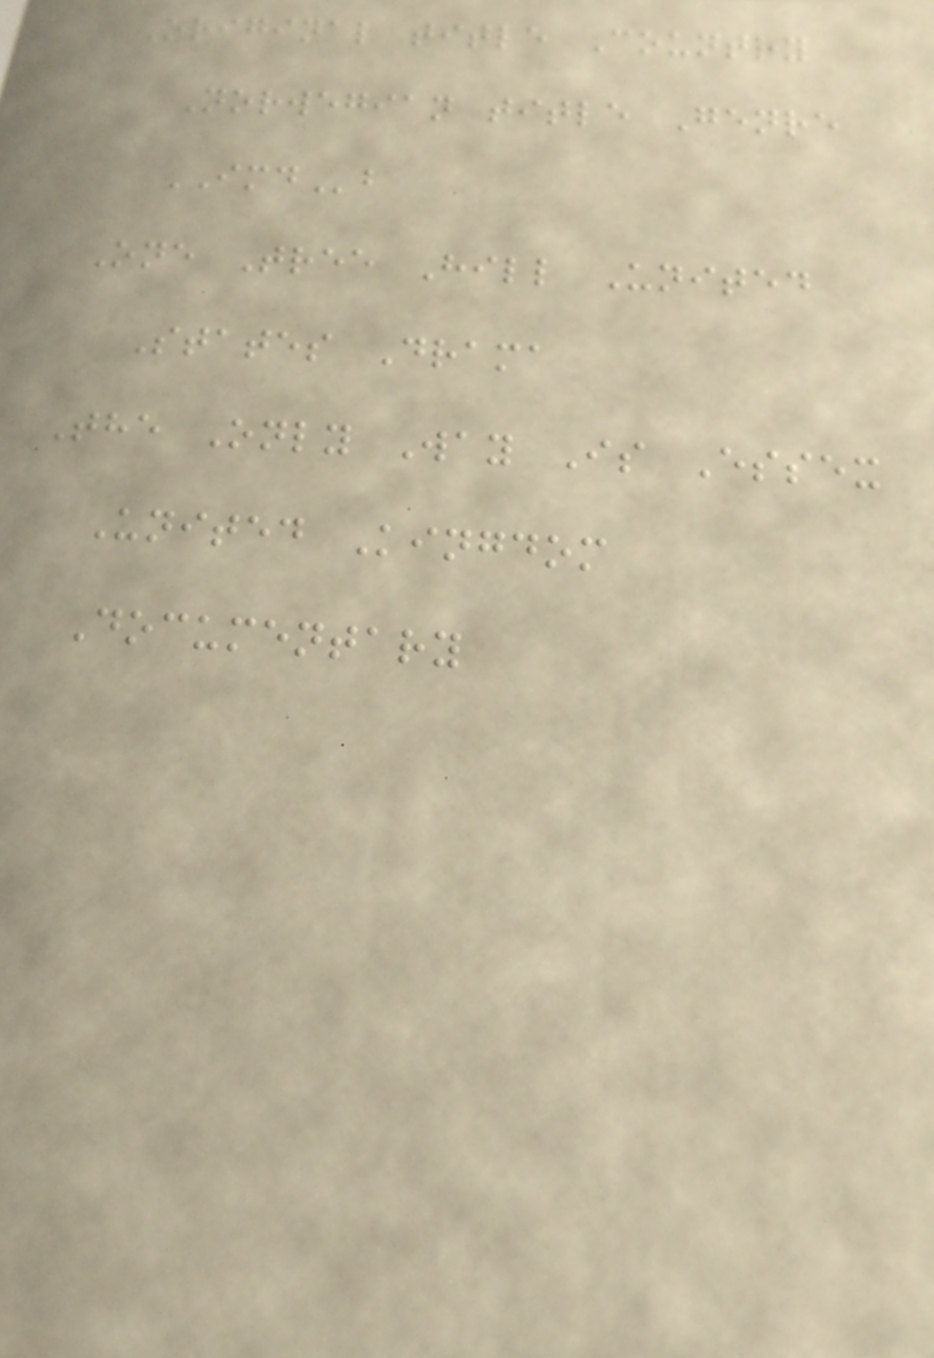Original title Country
Norwegian title Genre
IMDb
One Tree Hill United
States Drama
The Only Way Is Essex
United Kingdom
Documentary
